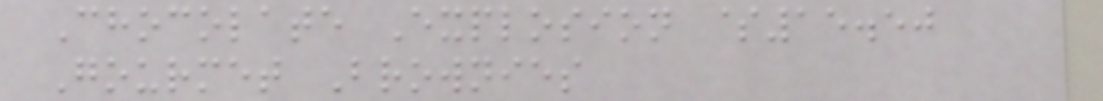Chocolate Explosion $15.50
Gourmet Brownies
